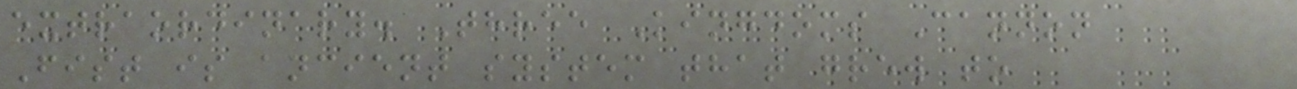extraordinary. Three Kingdoms Cannon
Fist is ancient system that grew to
